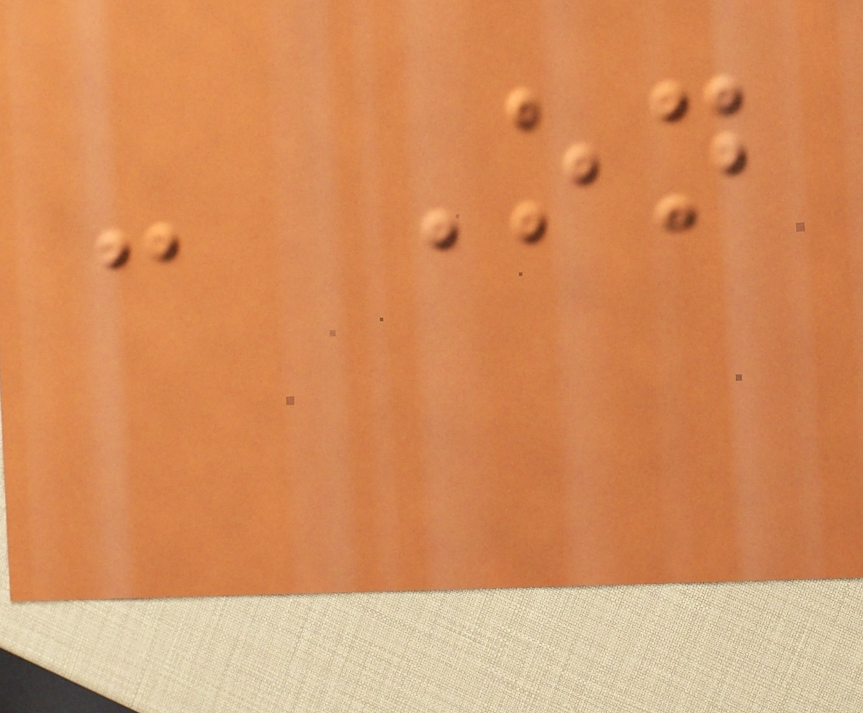- On
